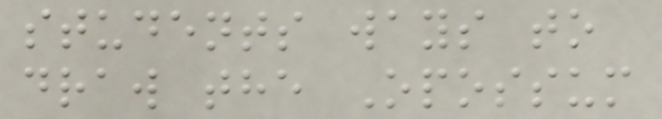students ways to
draw the Opossum
